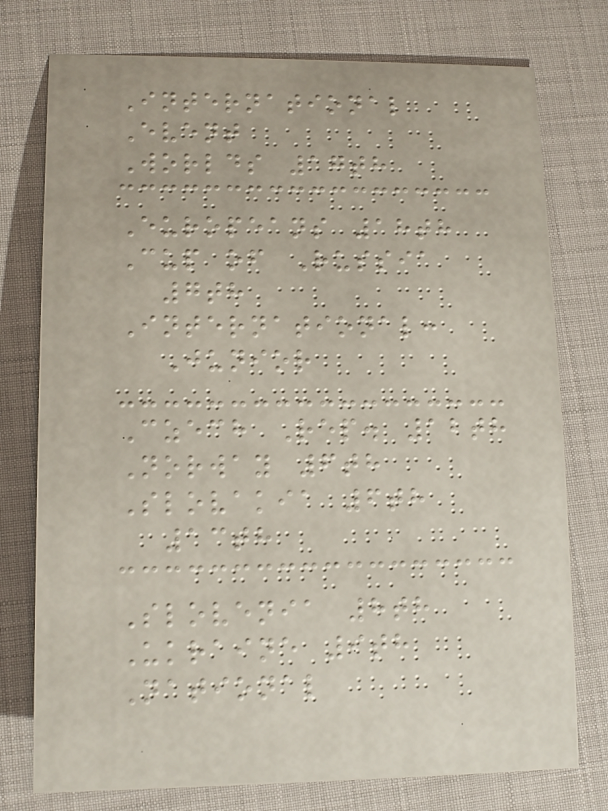International
Event
Worlds 17th
Europeans 18th
Cup of Russia
7th
International:
Junior
Czech Rep. 12th
Norway 6th
Slovakia 6th
13th
Slovenia 8th
Ukraine 9th
National
